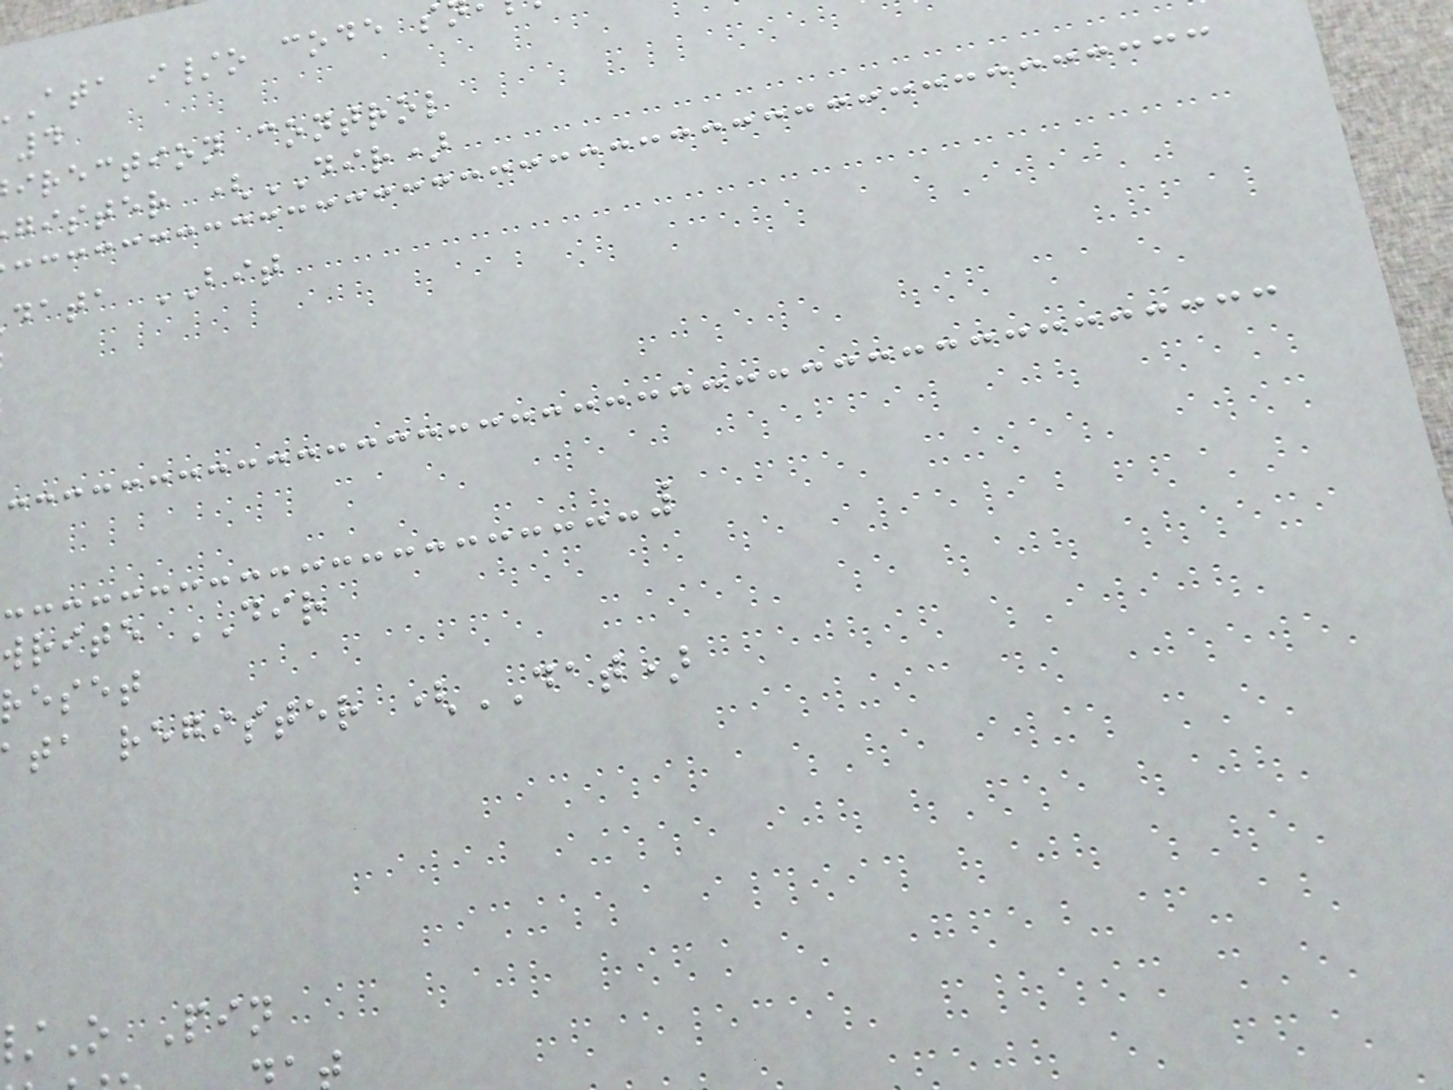ata i/o code
4
irection control
gister (DIR)
data BIT
write DIR
reset
ta register (DAT)
O Pin
